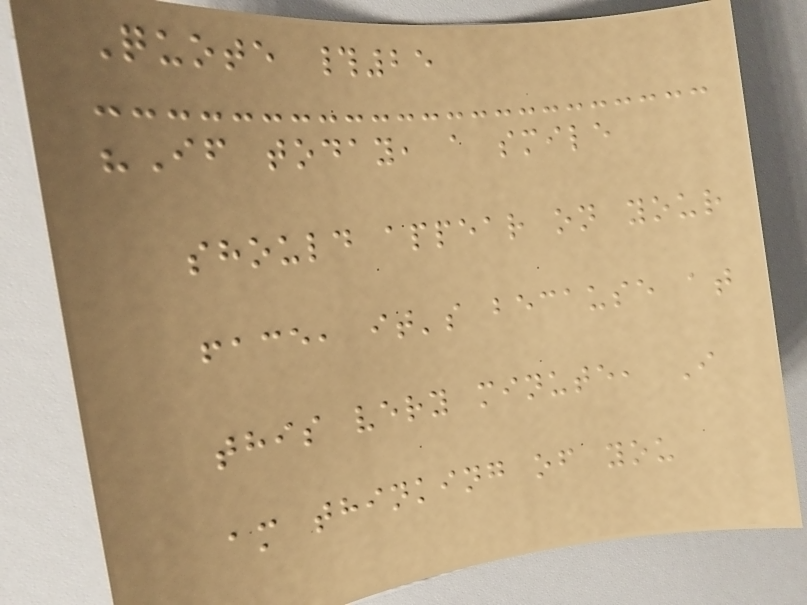Quote #25
"If today, a smile
should appear on your
face, it's because at
this very minute, I
am thinking of you
